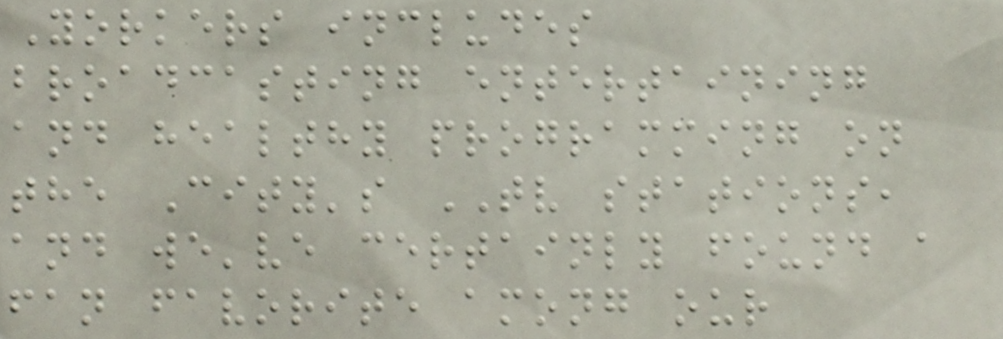Yorkers includes
broadcasting entertaining
and healthy programming on
the City's TV stations,
and we've certainly found a
fan favorite among our
